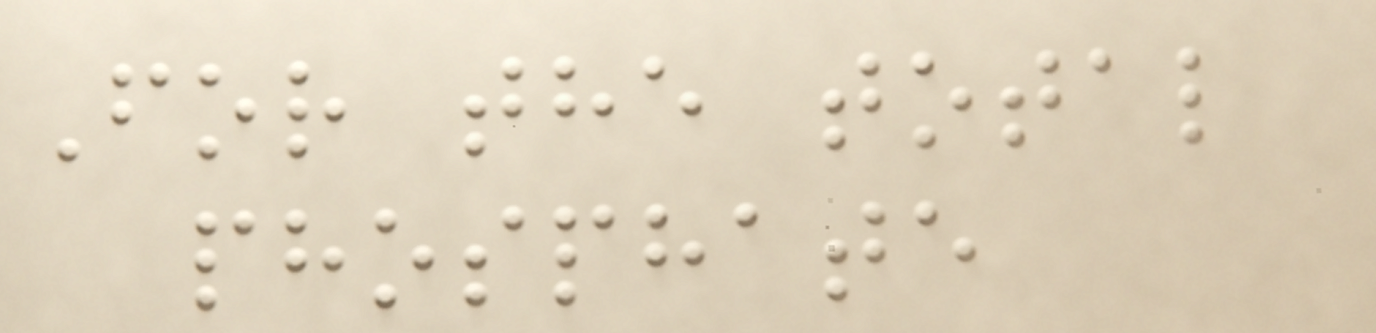For the total
phosphate
